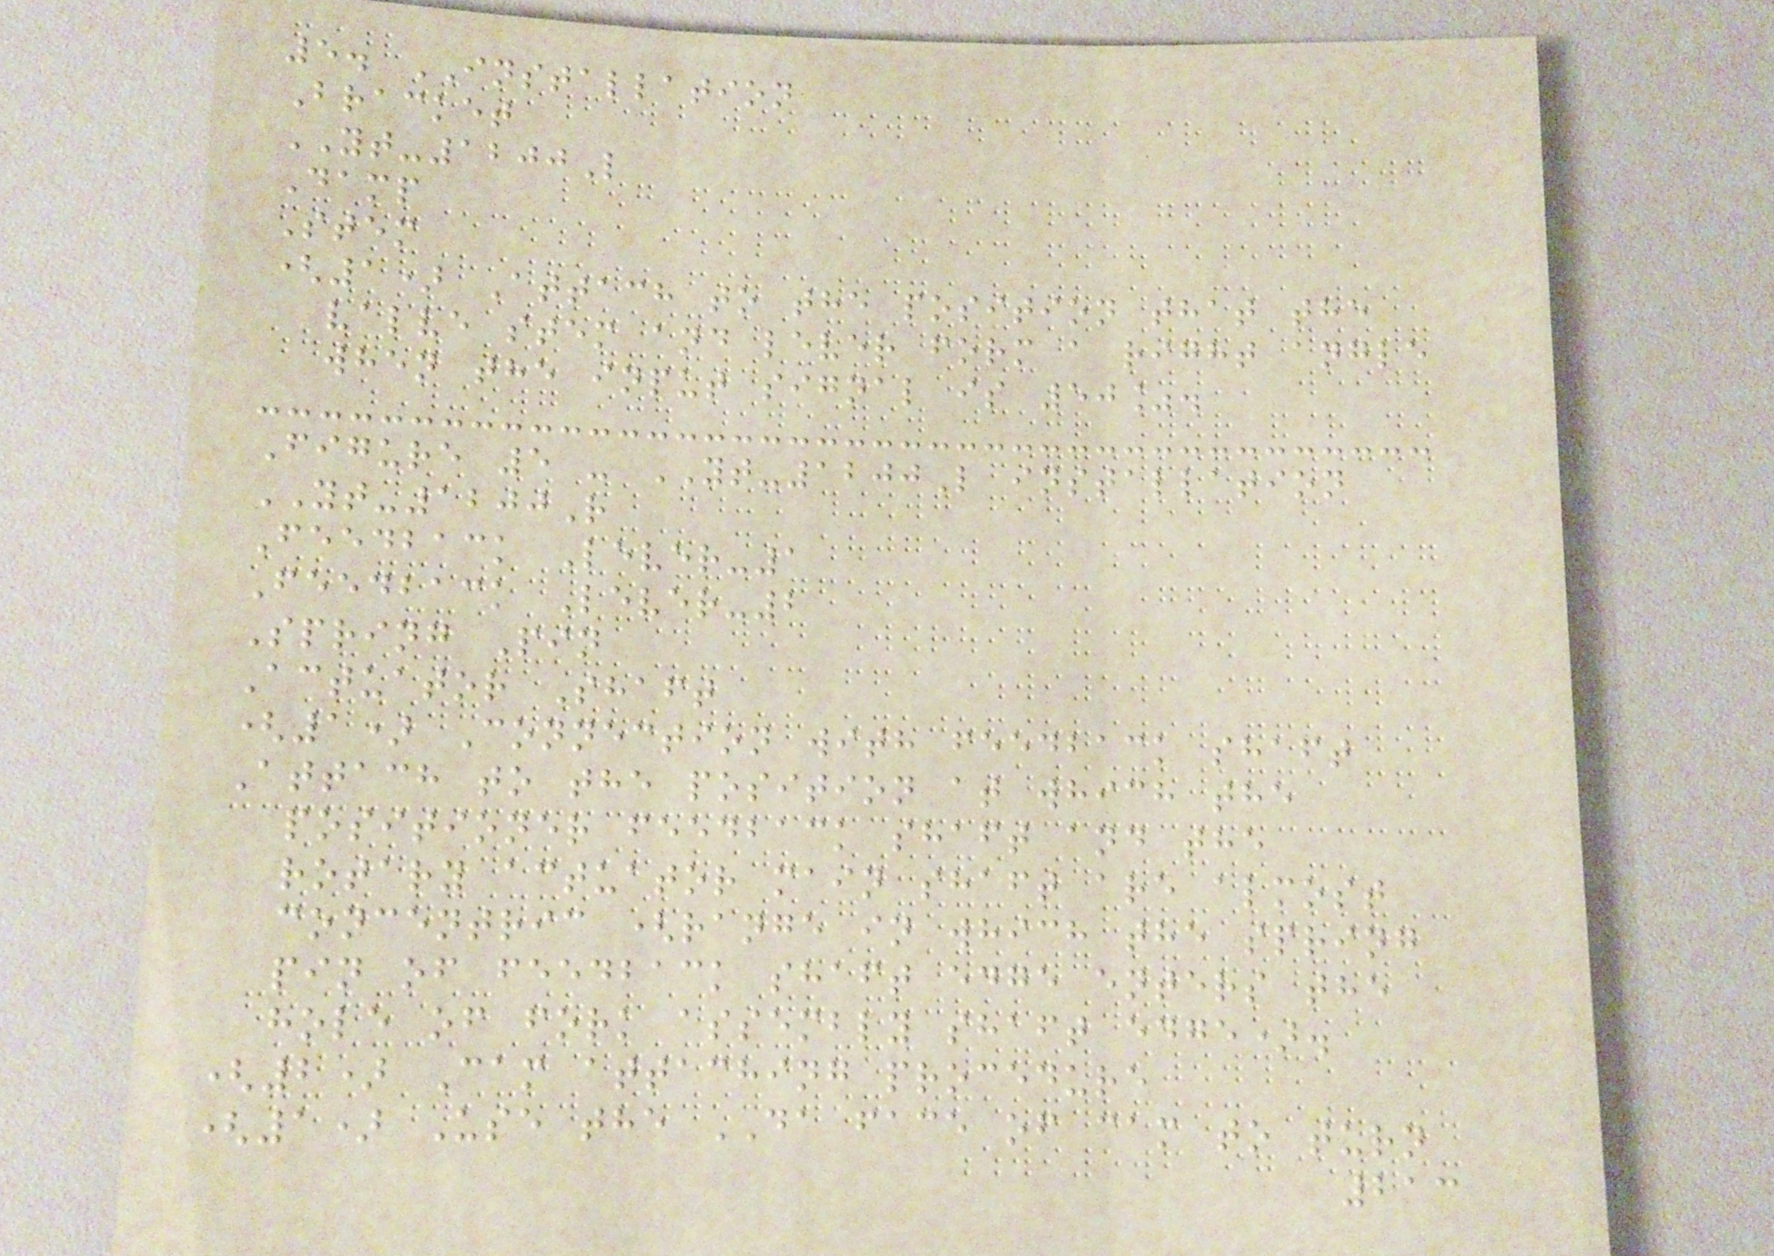5. INSTALLATION
Bracket
YT-1200L
Damp
Stem
(1) Attach to the position that the
valve stem and lever form a right angle
when the input signal is 50%.
Figure 5 - YT-1200L installation
YT-1200R
Feedback Lever-1
Feedback Lever-2
Spring Pin
Actuator Shaft
(1) Connection with feedback shaft
Attach to the position at which the
positioner feedback shaft and the
rotary actuator main shaft are almost
concentric (range in which the spring
pin of feedback shaft edge enters the
hole of fork assembly shaft edge).
(2) Cam attaching procedure
(1) Use the DA face of cam to turn
213
